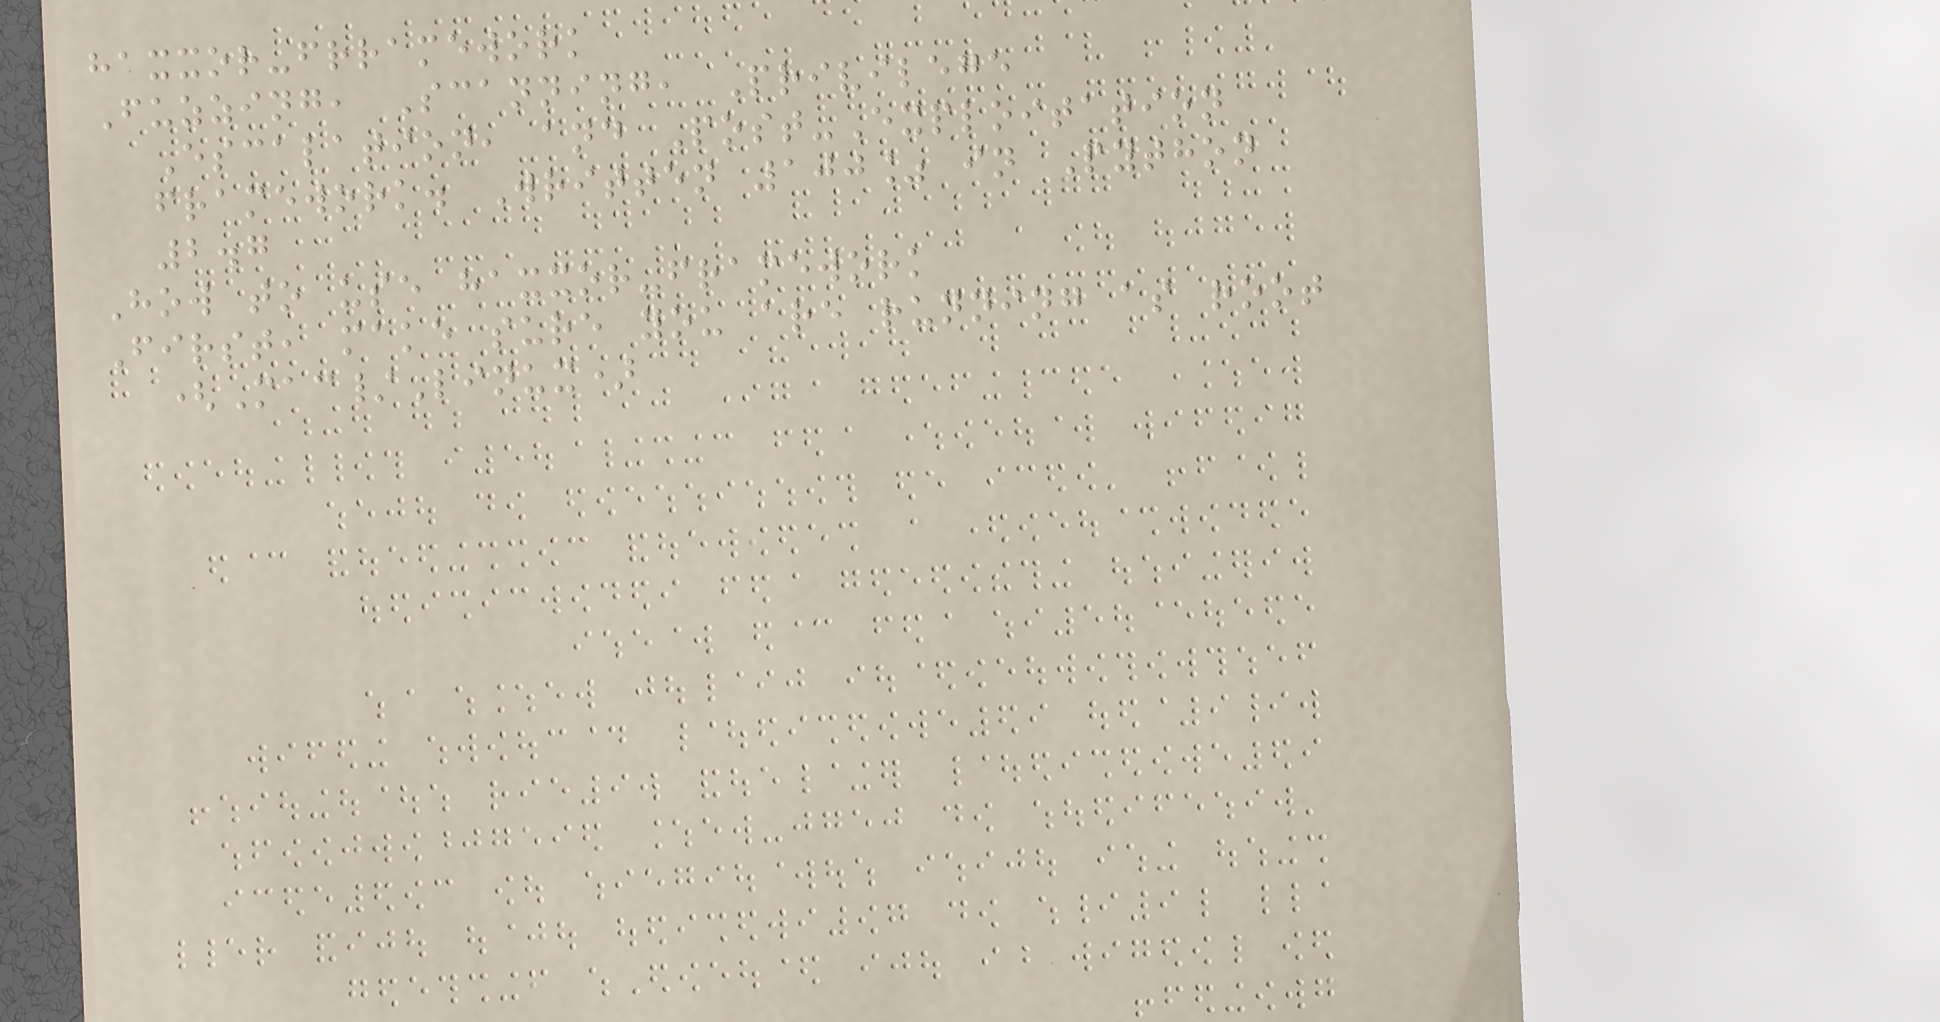haxxor-frramework
Fuzzing, Scanning, Privilege
Escalation, and Post-Exploitation
framework. Written 100% in Python
2.7
How to use haxxor-framework
First, make sure you are running as root
(Mac/Linux)
